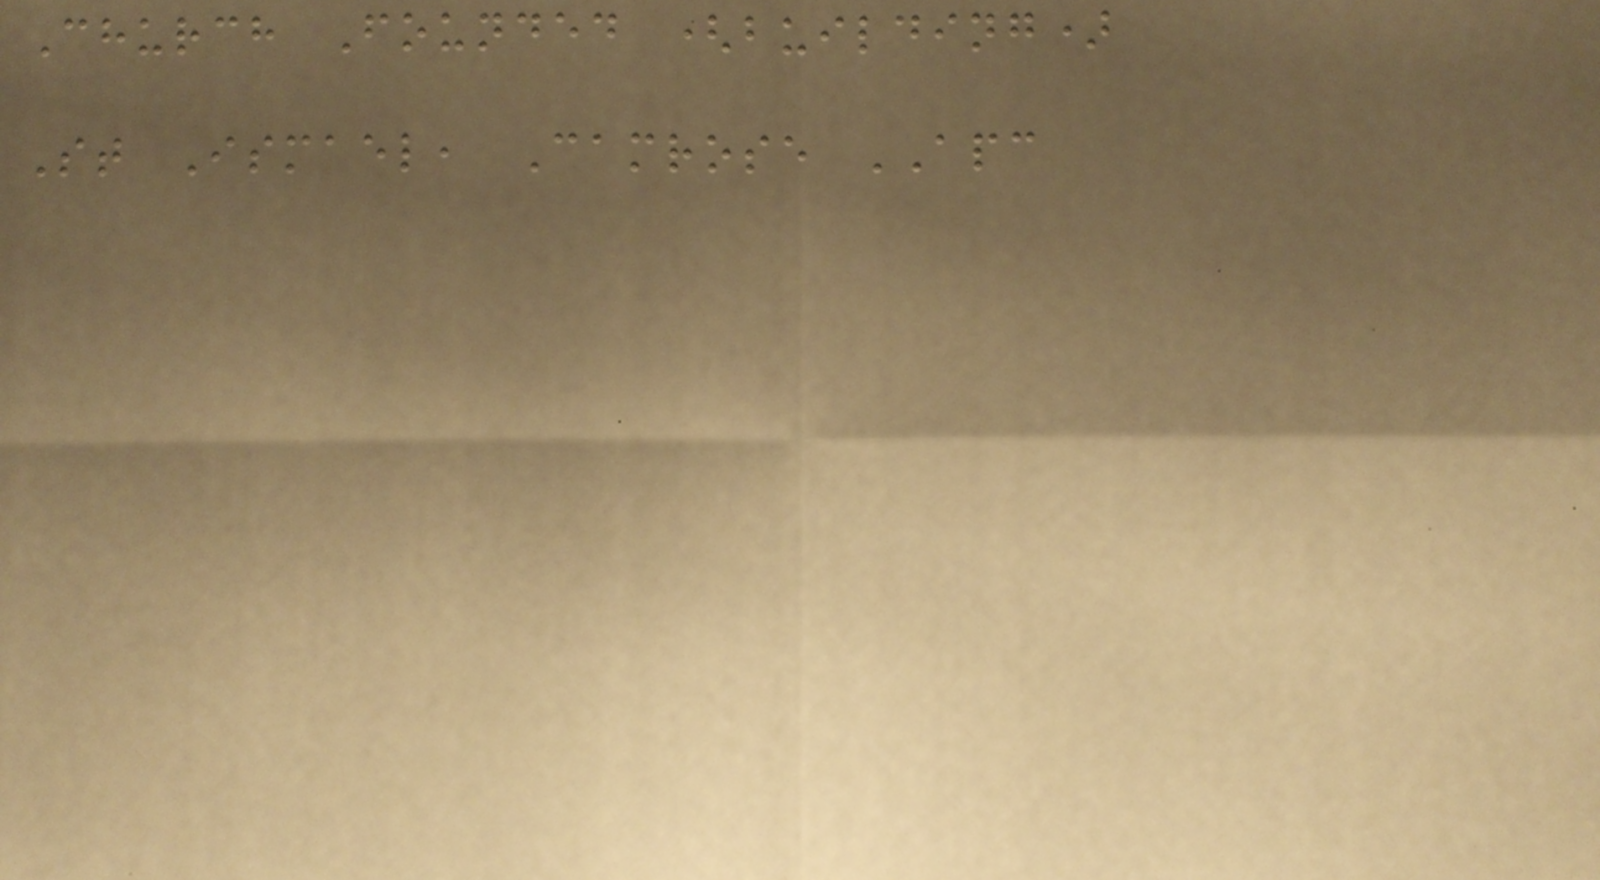Church Founded (building)
St Ismael, Camrose APC
